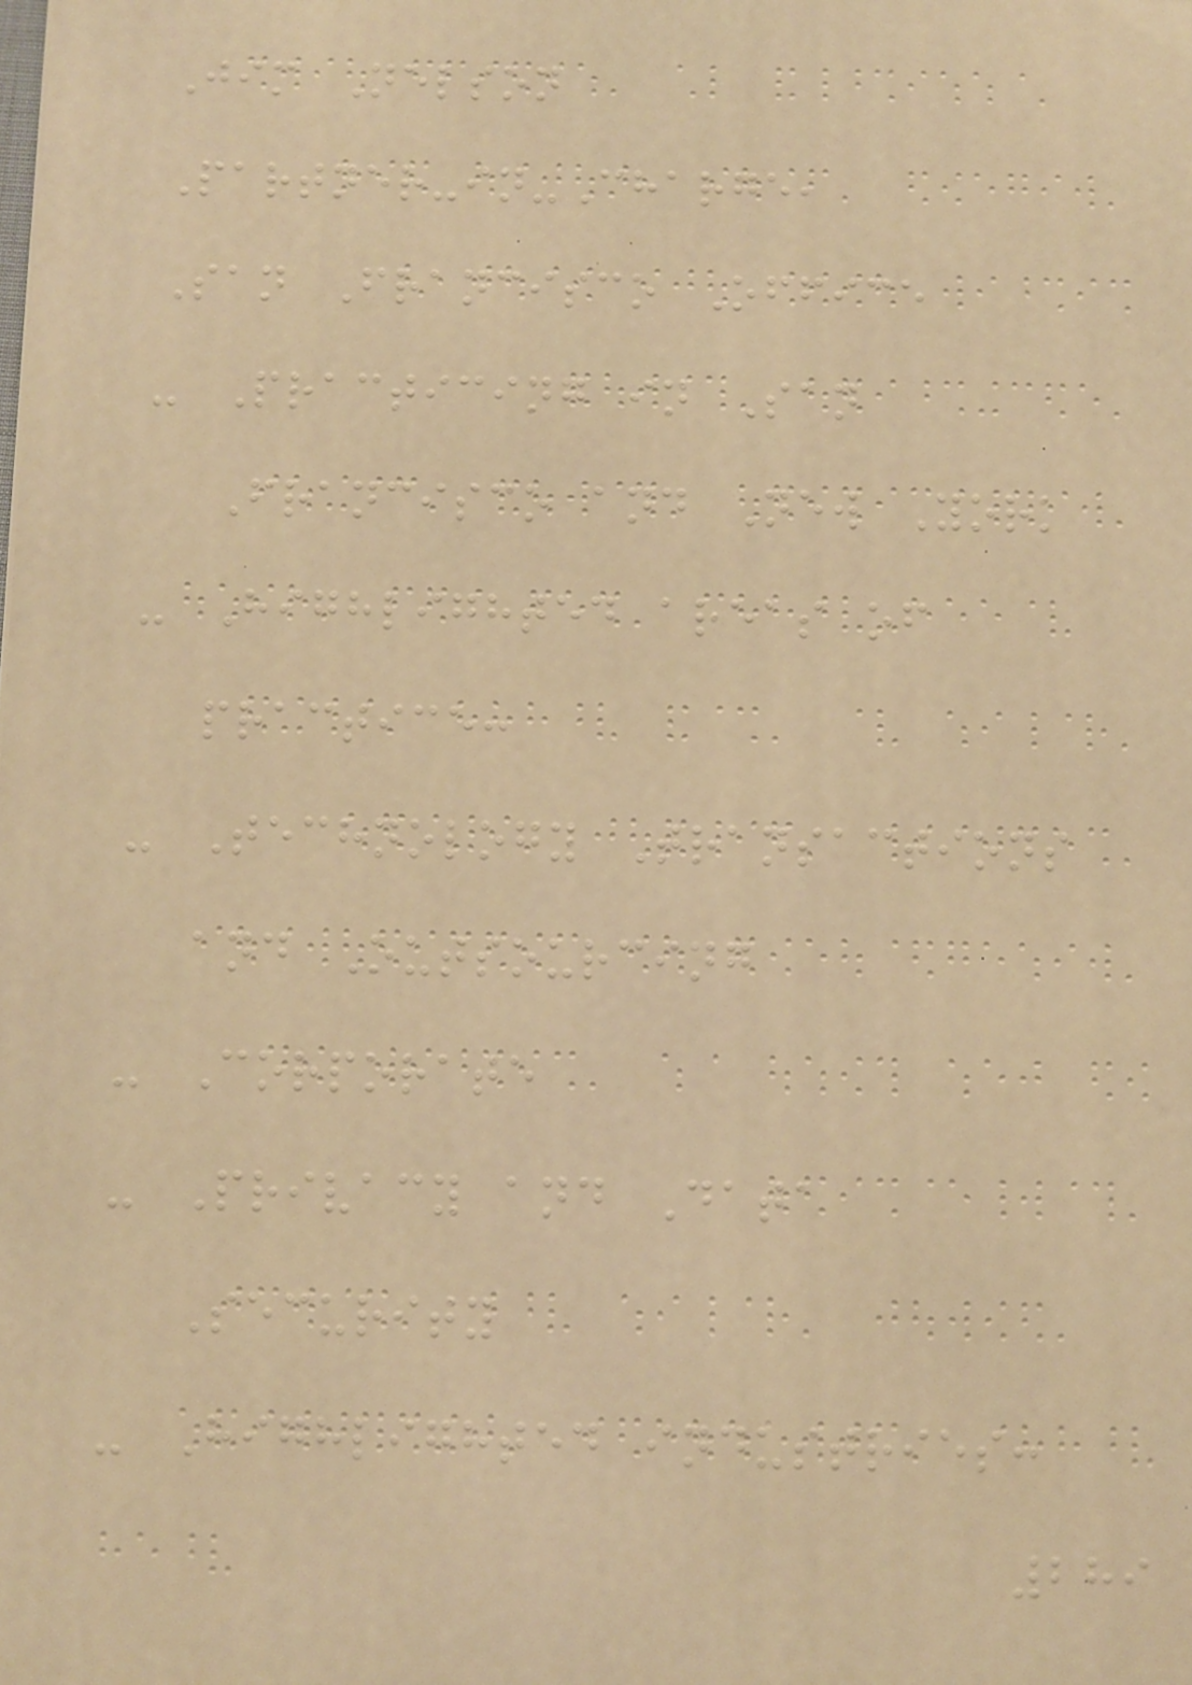Jim Nelson
Partner-in-Charge,
San Francisco Office
- Practicing in San
Francisco and New York
- Highlighted areas of
practice:
- Technology Transactions
and Outsourcing
- Corporate
- Privacy and Data
Security
- Highlighted industries:
289
